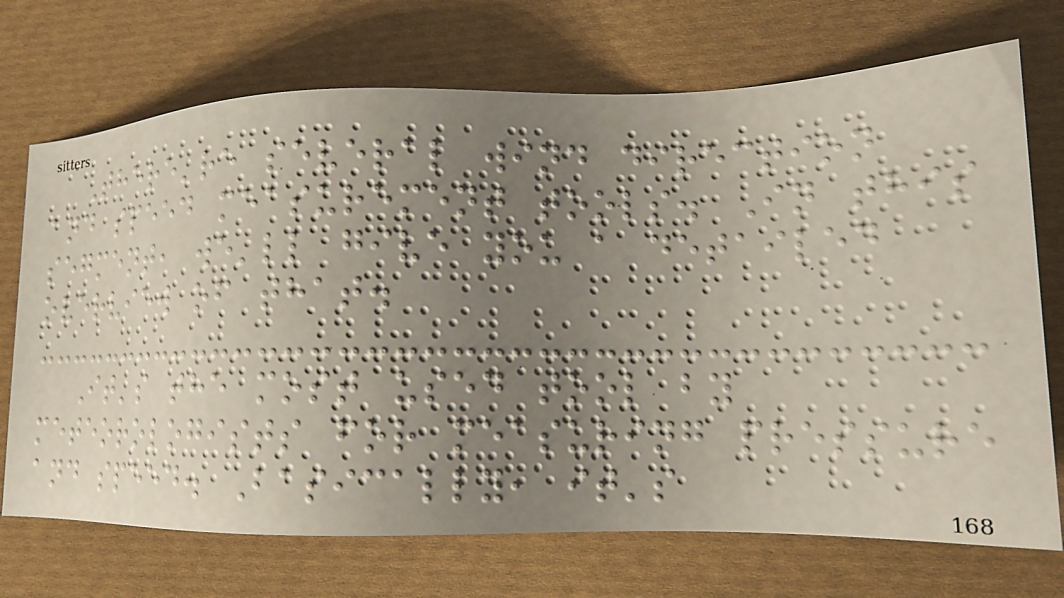There're several wind direction
and speed measurement tools. In this
segment, we'll give you a detailed
overview of that.
It's the most used tool by
meteorologists for measuring pressure
and speed. Basically, it's
